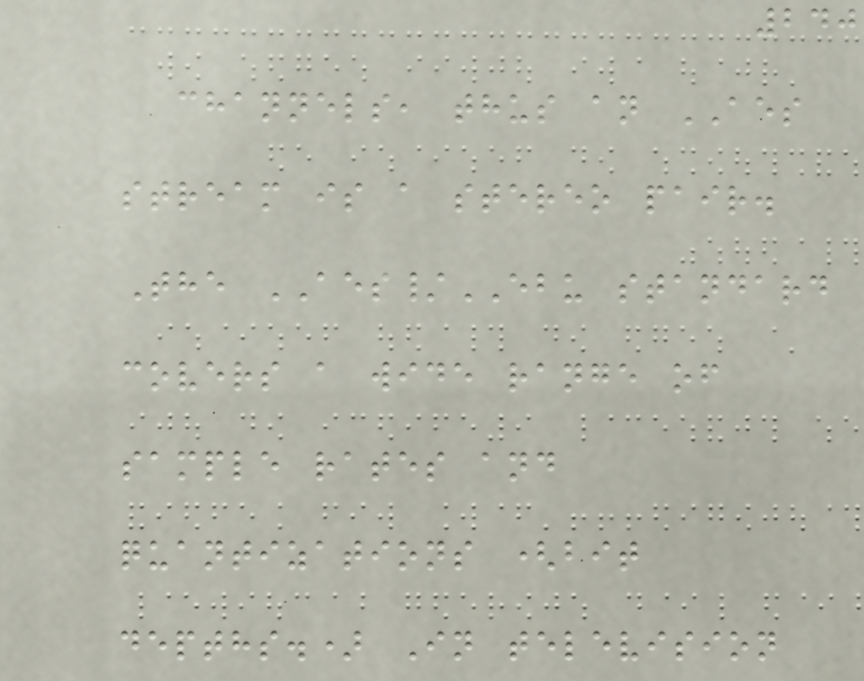240
channels, thus an AES
stream is a stereo pair.
The AES/EBU standard
covers a wide range of
sample rates and
quantizations (bit
depths.) In television
